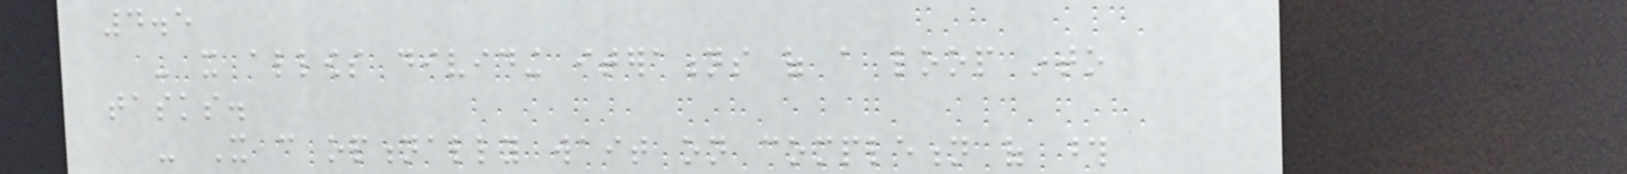4.5
- it allows dividing iterations of a loop into
tasks.
- It can optionally wait on completion of those
